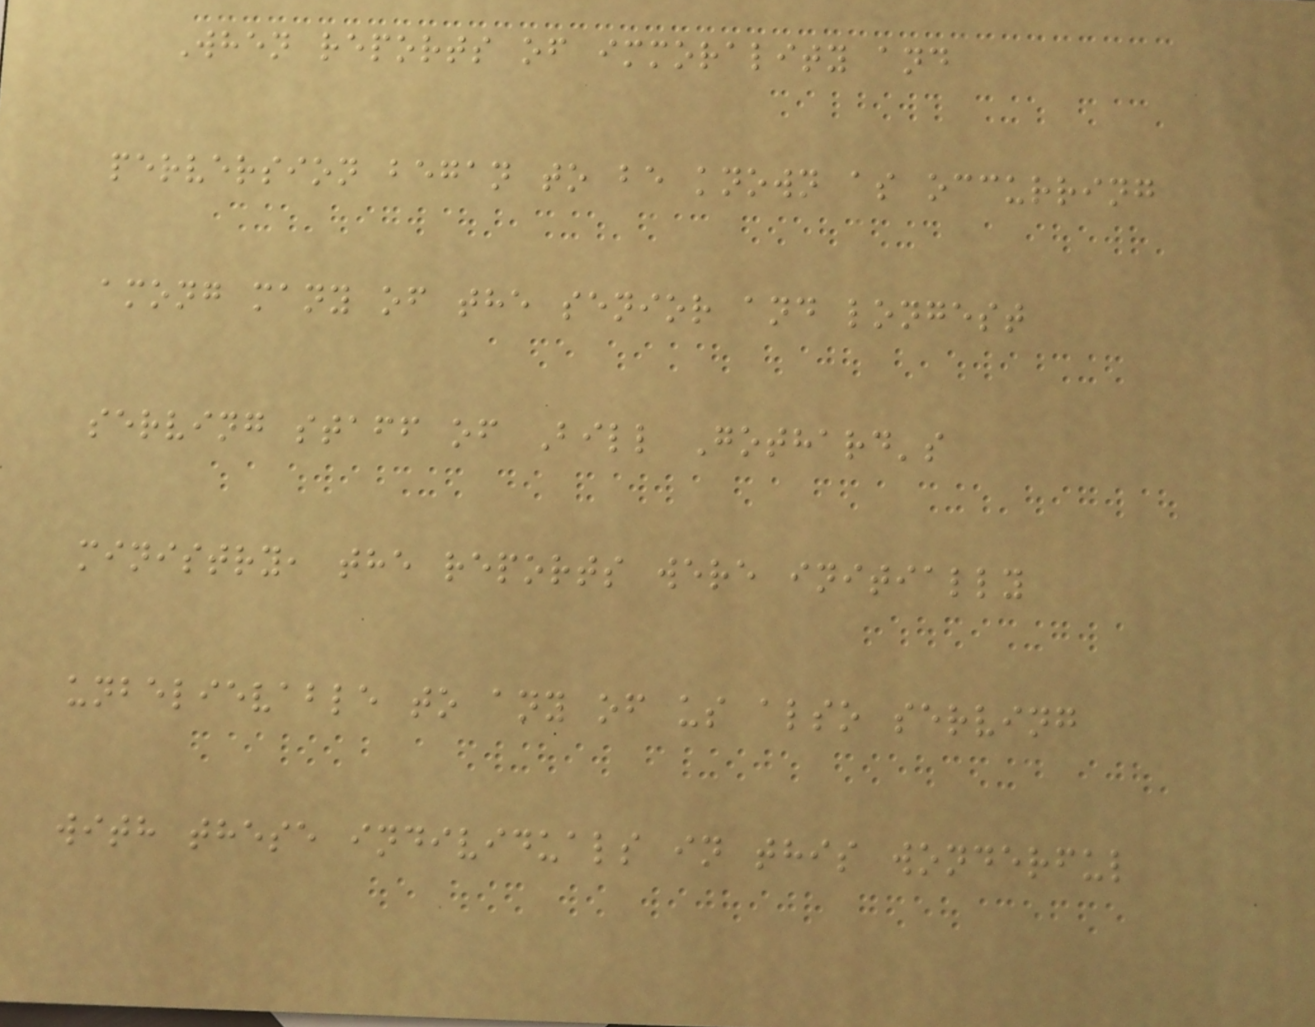When reports of immorality and
perversion began to be known as occurring
among many of the senior and longest
serving staff of Bill Gothard's
ministry, the reports were initially
unbelievable to any of us also serving
with these individuals in this wonderful
